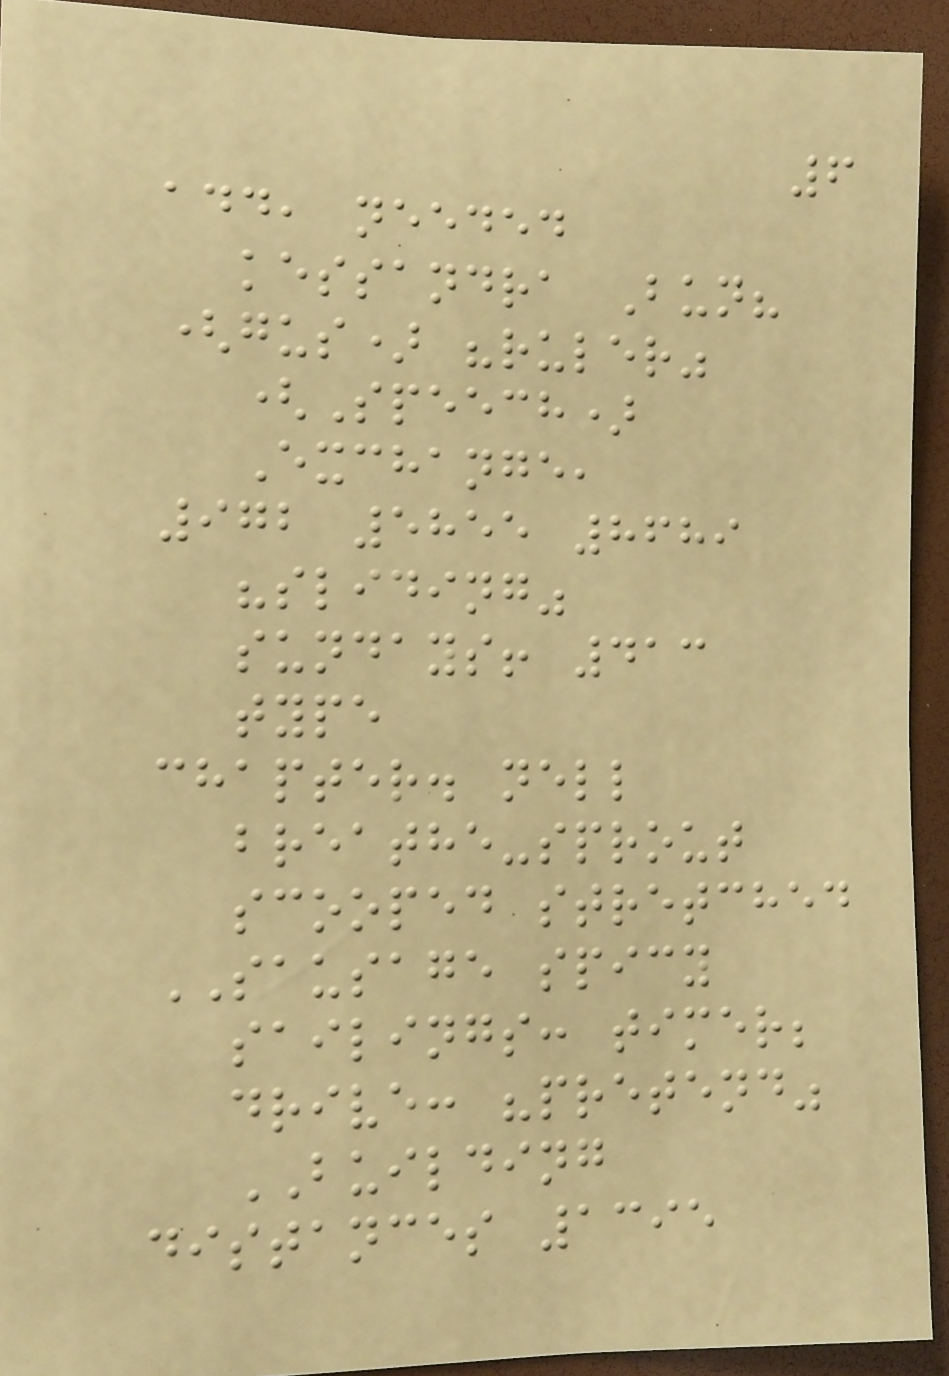6
add, needed
kessandra Bun?
(gus) "ruler"
(Speech)
Exchange,
972 5855 8689
"sliding"
sundays! 413
type
chapter. nell
breathe-sprout
scooped stretched
SAUSAGE spicy
sailings: timer;
drive: "pretend"
BUILDING
distances 1395
